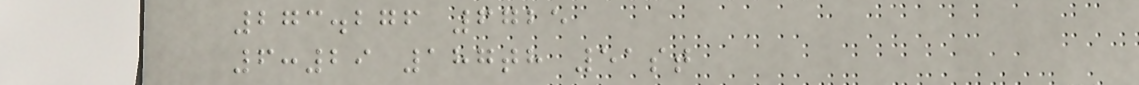273.276 6725
6:29 187th 51st
